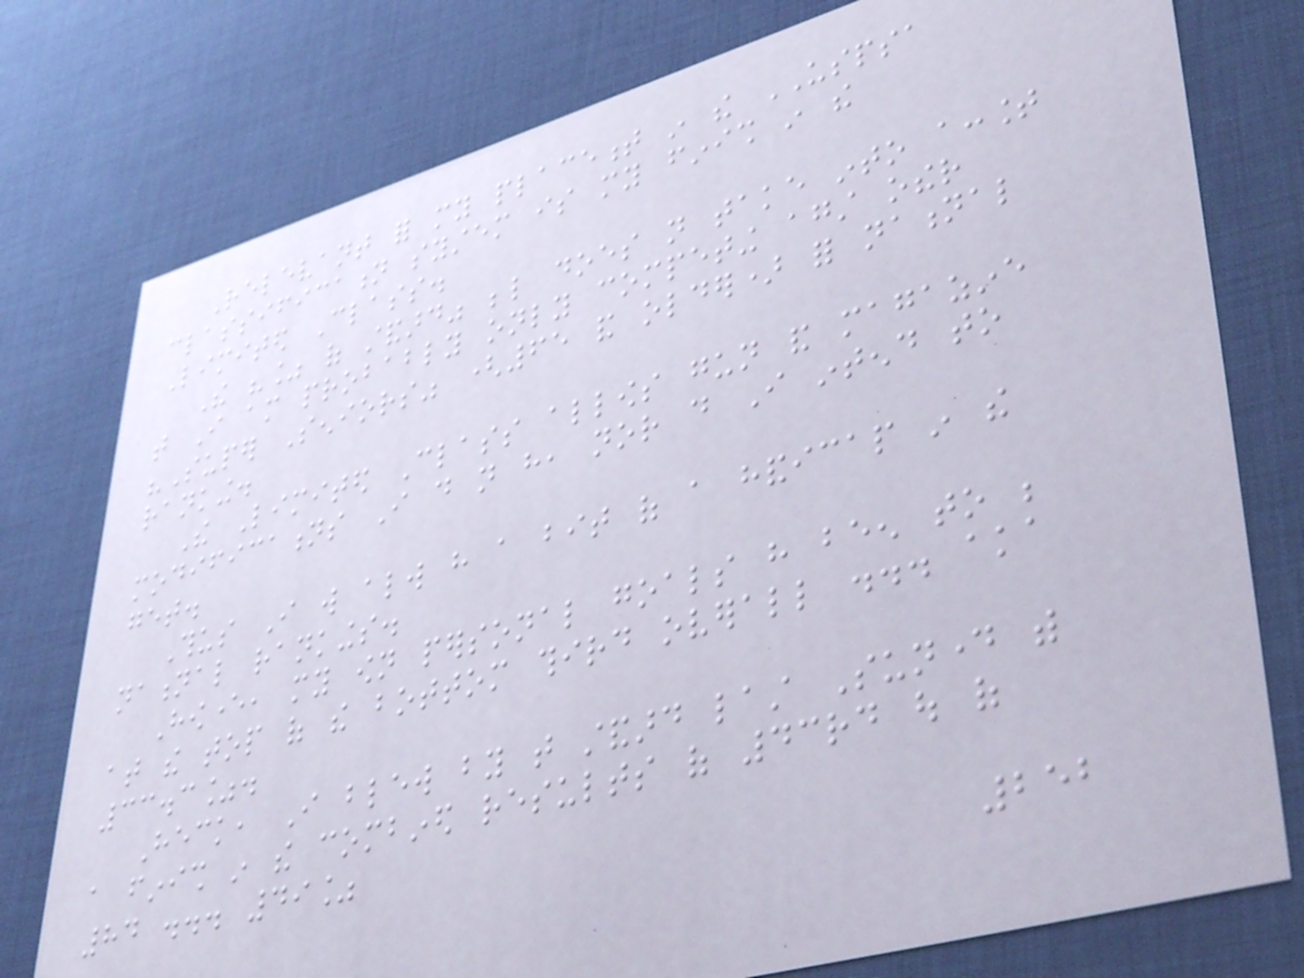Relevant for my placement in the USPSA
classification system is my finish in the
Limited Class.
The "% of standard" below does not take into account
that I am probably only competing against other
"Super Seniors" (65 and older) for national
ranking.
The Limited Class allows gun and magazine
modifications I do not have, nor do I intend to
get.
Thus I will always have a bit of a handicap in the
national rankings.
However, my own personal goals have been to be
at the top of the bottom third overall ... aka
33.3%.
Heck, I blew by that standard last Sunday with
a finish in the combined results of 43rd out of
84 ... 49%
252
